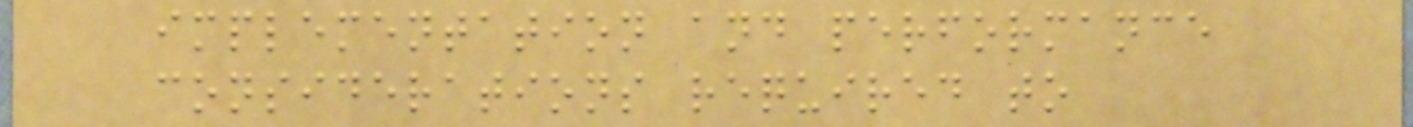implementation and performance
considerations required to
